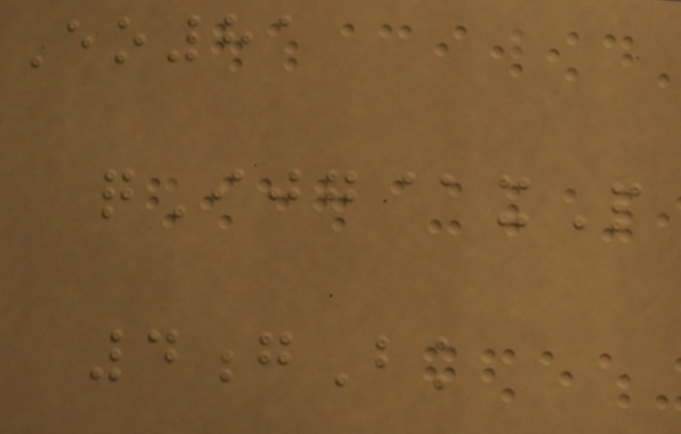Eo81
qIjg@xP
4gBk
